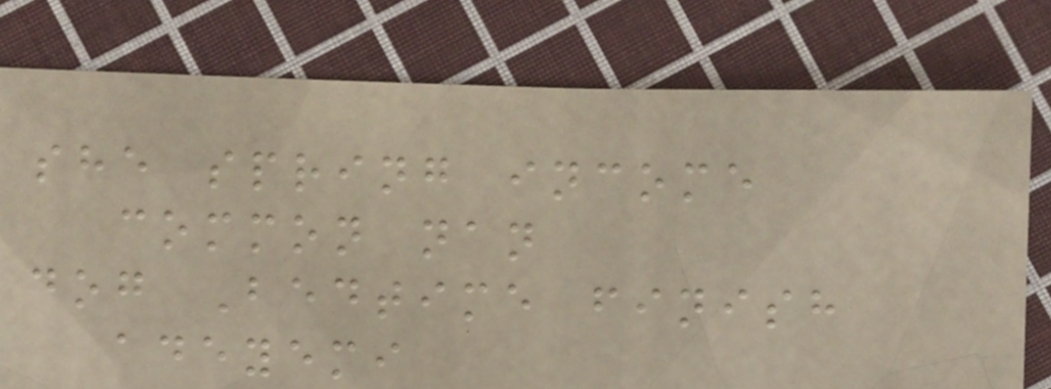she spring income
common nan
dog Bedtime finish
adeyemi
